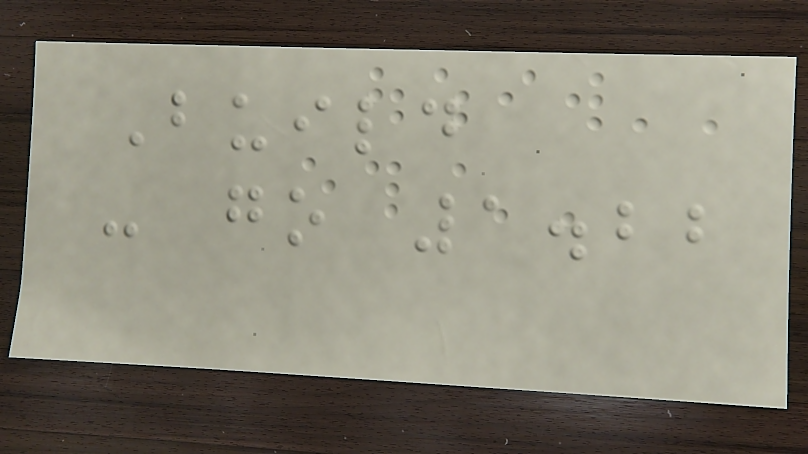Build
- go 1.22
